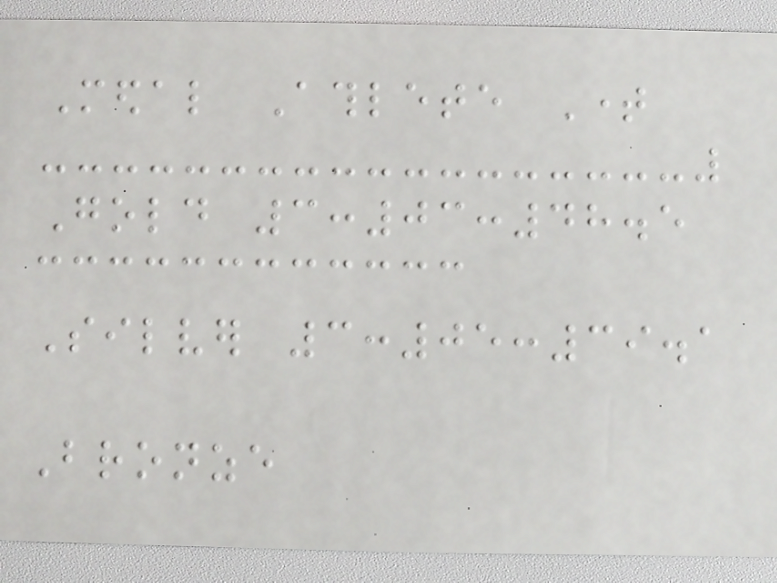Medal Athlete Time
Gold 3:03:48.5
Silver 3:05:39.1
Bronze
